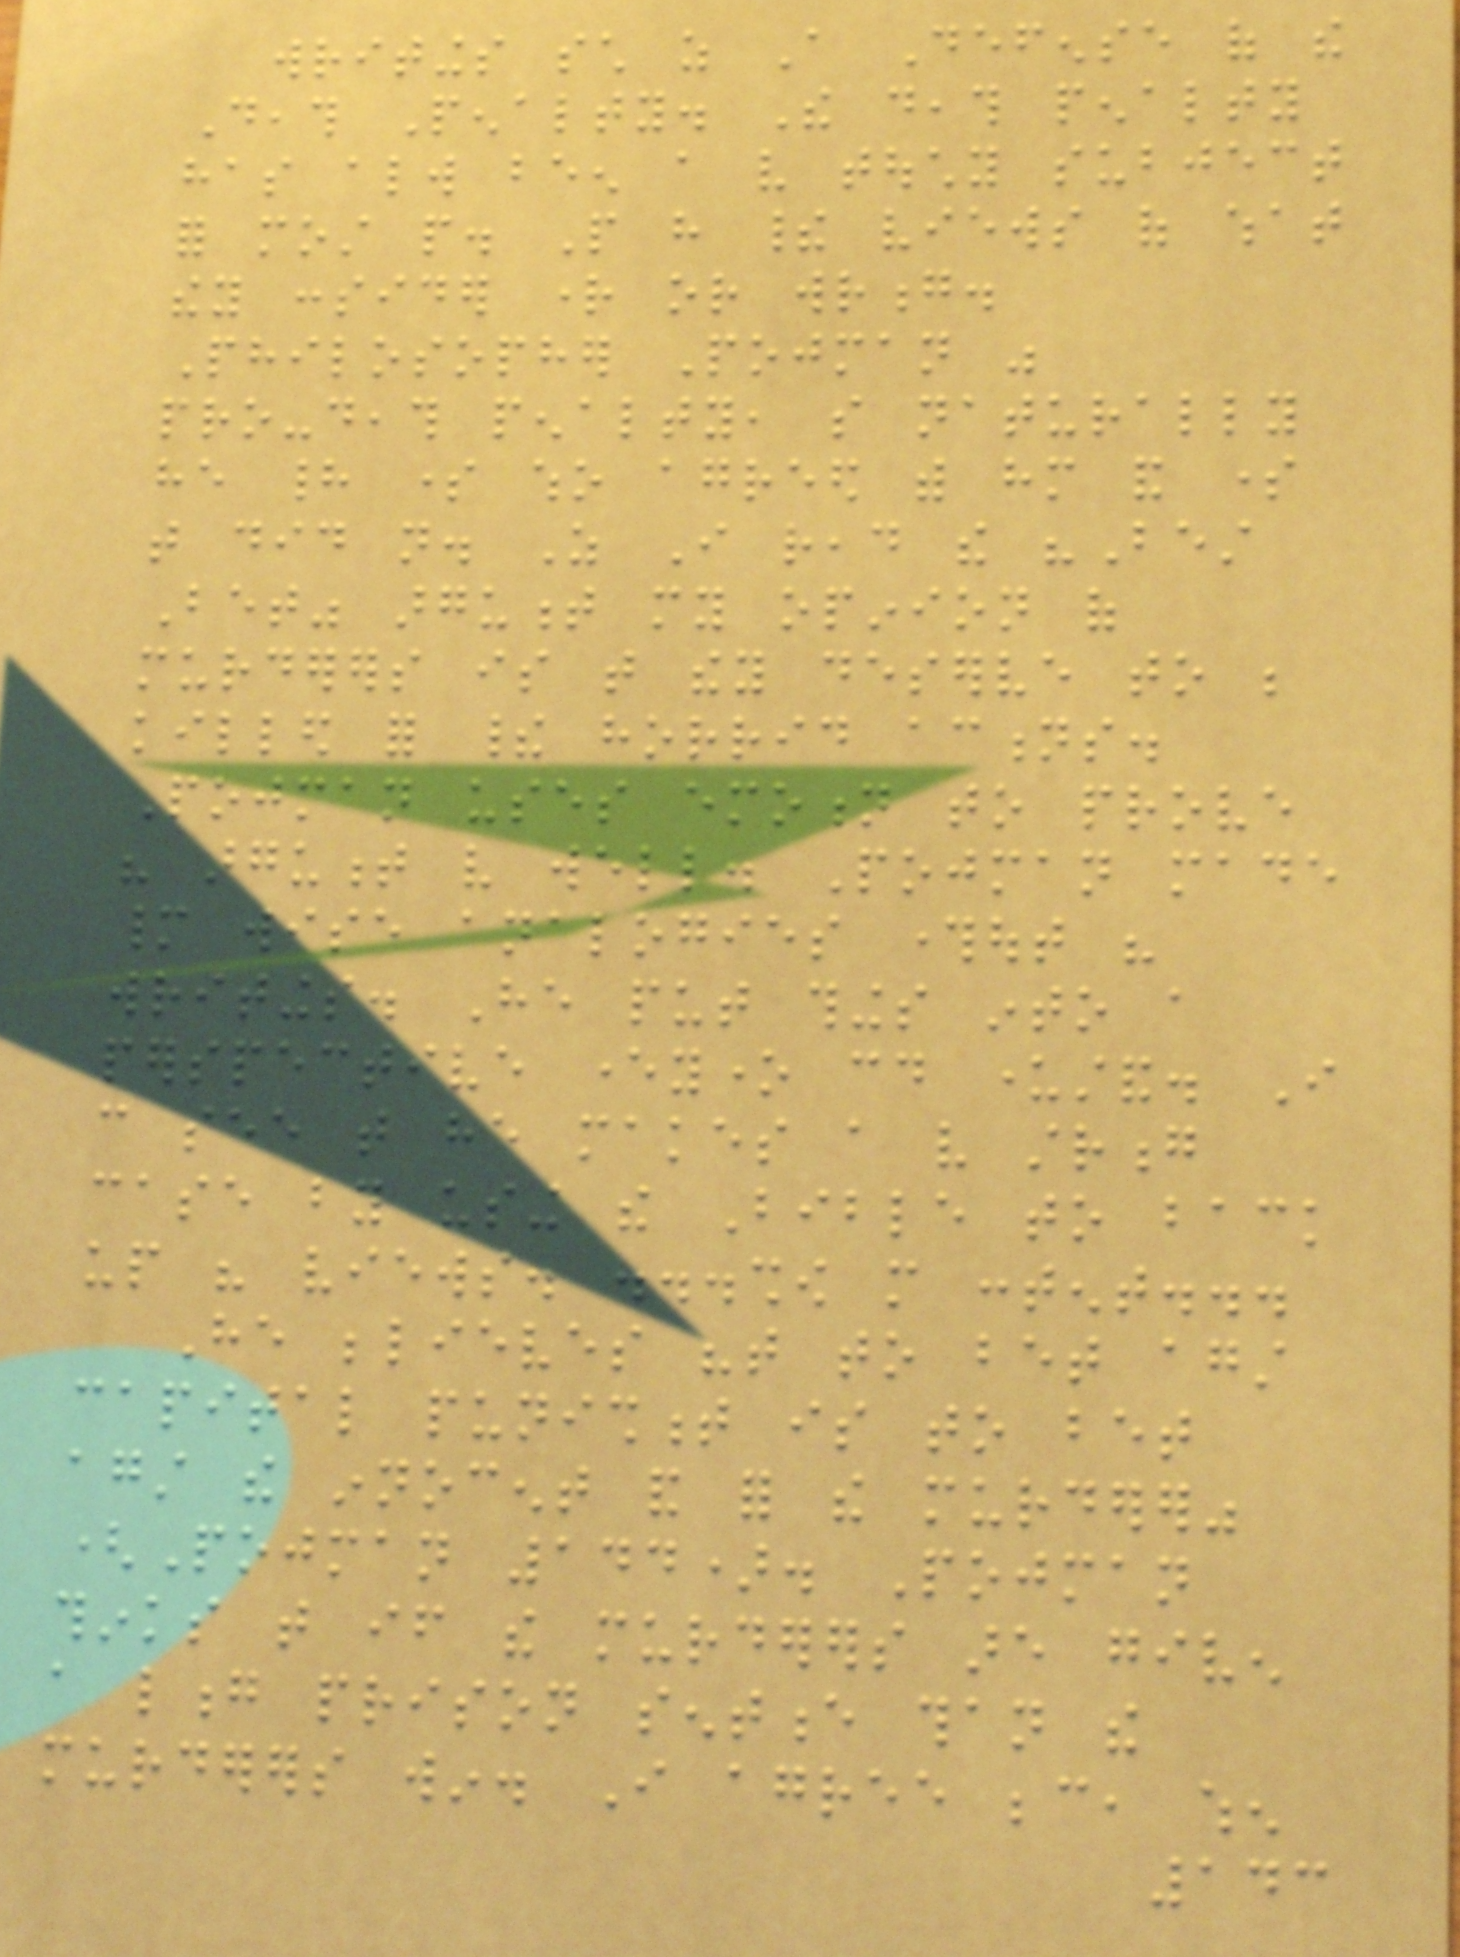writings such as A Defense of the
Death Penalty. The death penalty
has always been a very touchy subject
for most people. People have their views of what
they consider right or wrong.
Philosopher Pojman was
pro-death penalty, so naturally
he had some who agreed with him and some
that did not. As I read the "Best
Bet" argument my opinion of
murderers is that they deserve to be
killed for their horrid actions.
Pojman uses emotion to prove
his argument very well. Pojman made
many wise analogies throughout his
writings. He put things into a
perspective everyone could understand. I
can see that he makes a very strong
case by using the Bible to back
up his views. ...show more content...
He believes "that to bet against
capital punishment is to bet
against the innocent and for the murderer"
(Pojman 144). Pojman
thinks that if the murderers are given
a long prison sentence than the
murderers win. I agree because, when
143
